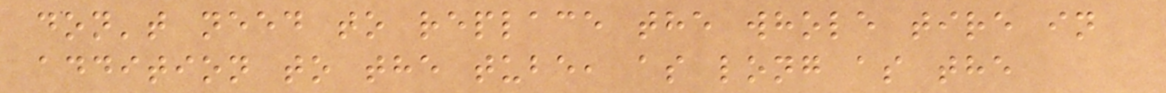don't need to replace the whole tire in
addition to the tube, as long as the
